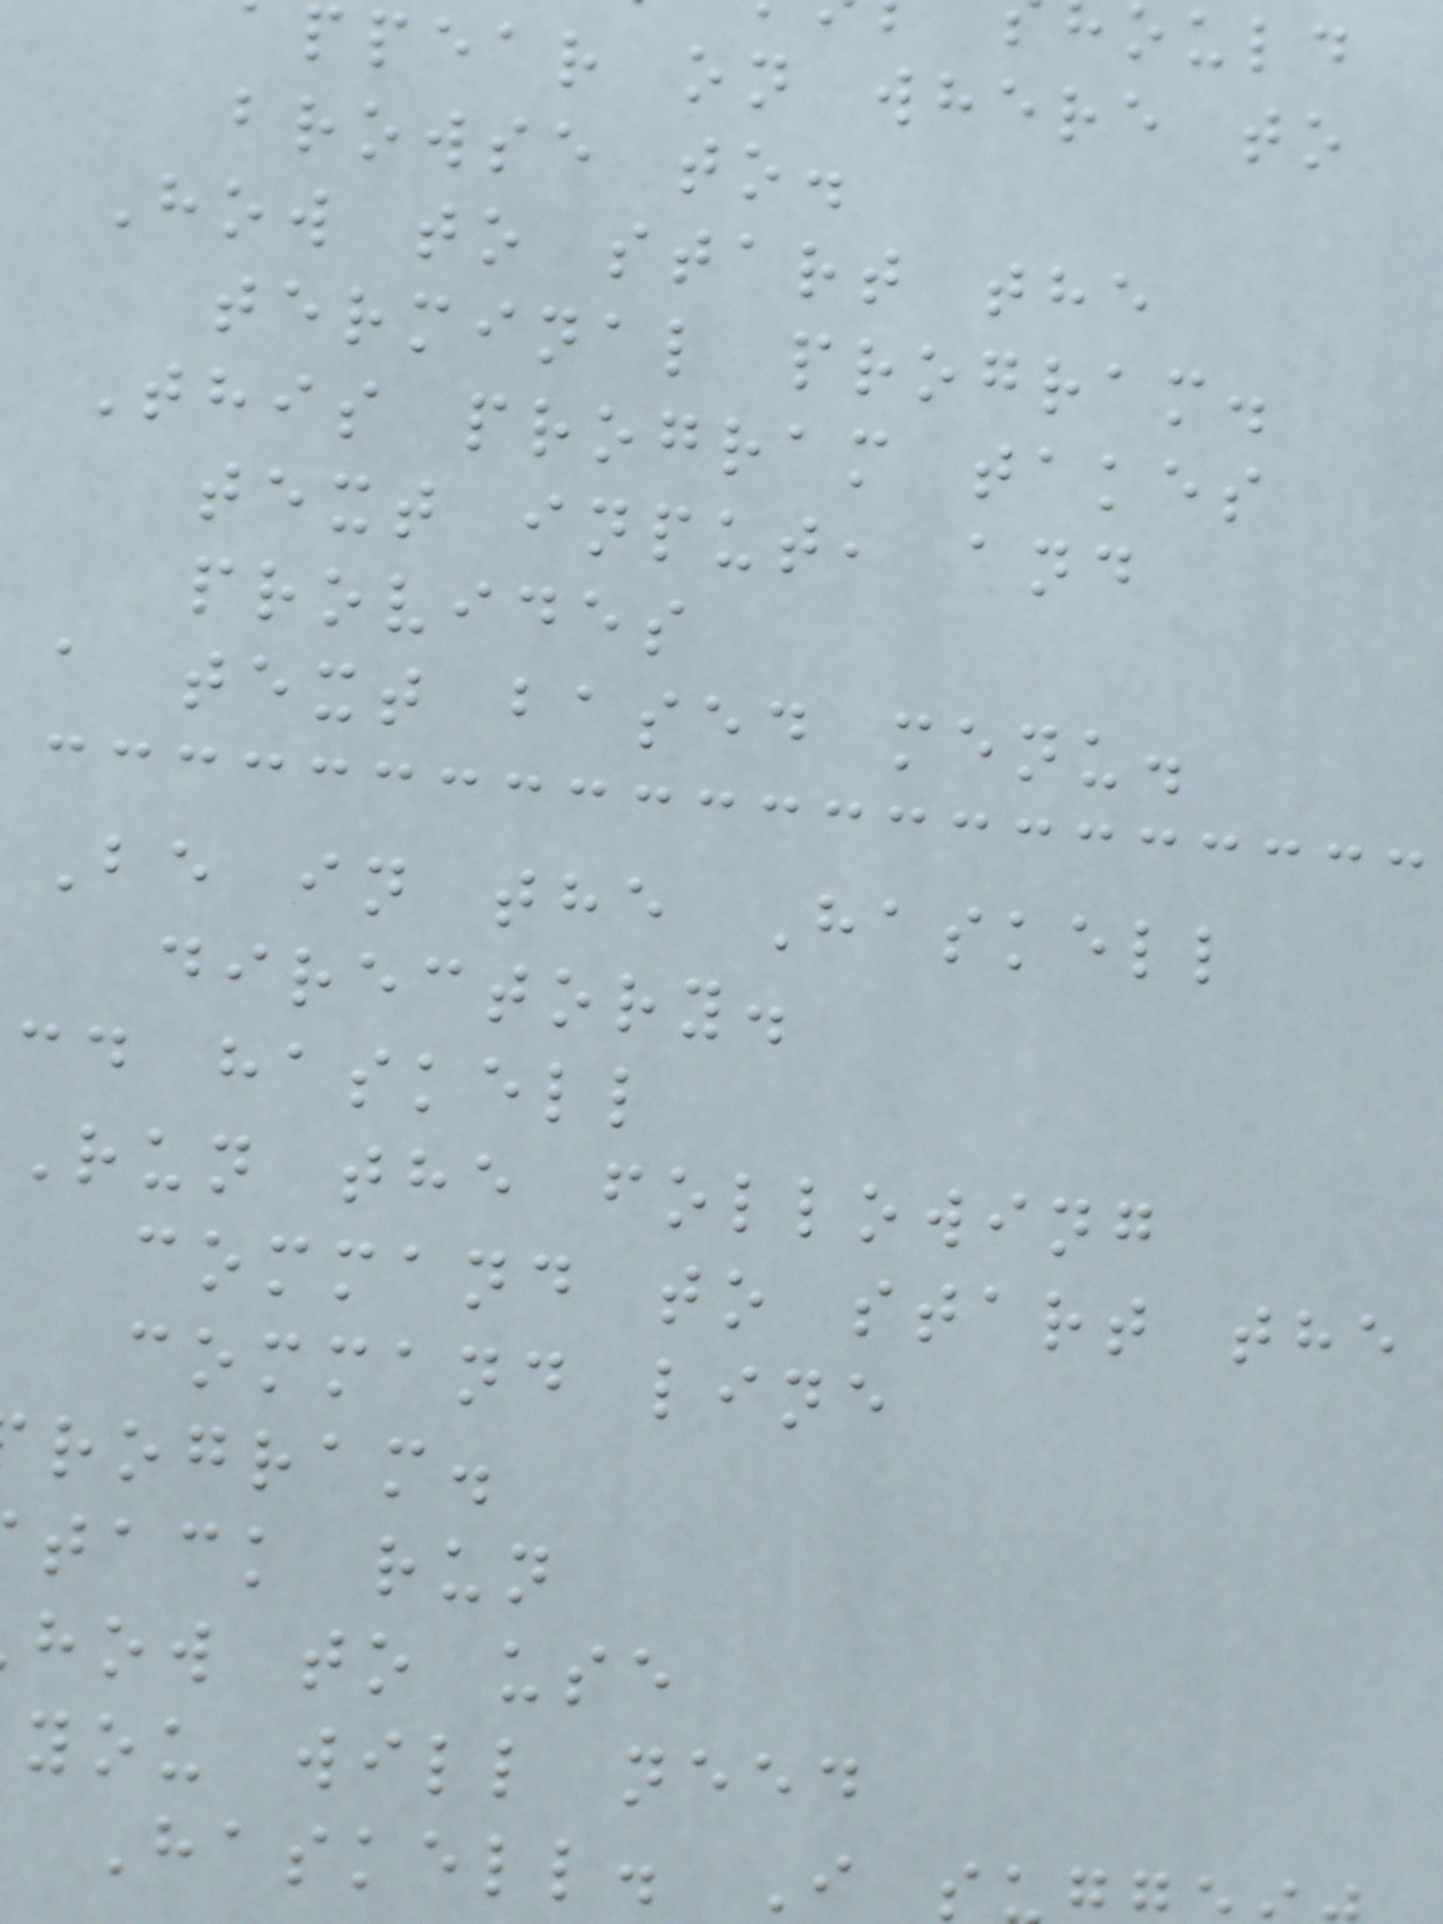ppear on where to
browse to.
How to start the
terminal program.
This program takes
text input, and
provides
a text based menu.
Be in the Haskell
directory.
cd haskell
Run the following
command to start the
command line
rogram.
tack run
how to use
you will need
Haskell. I s
